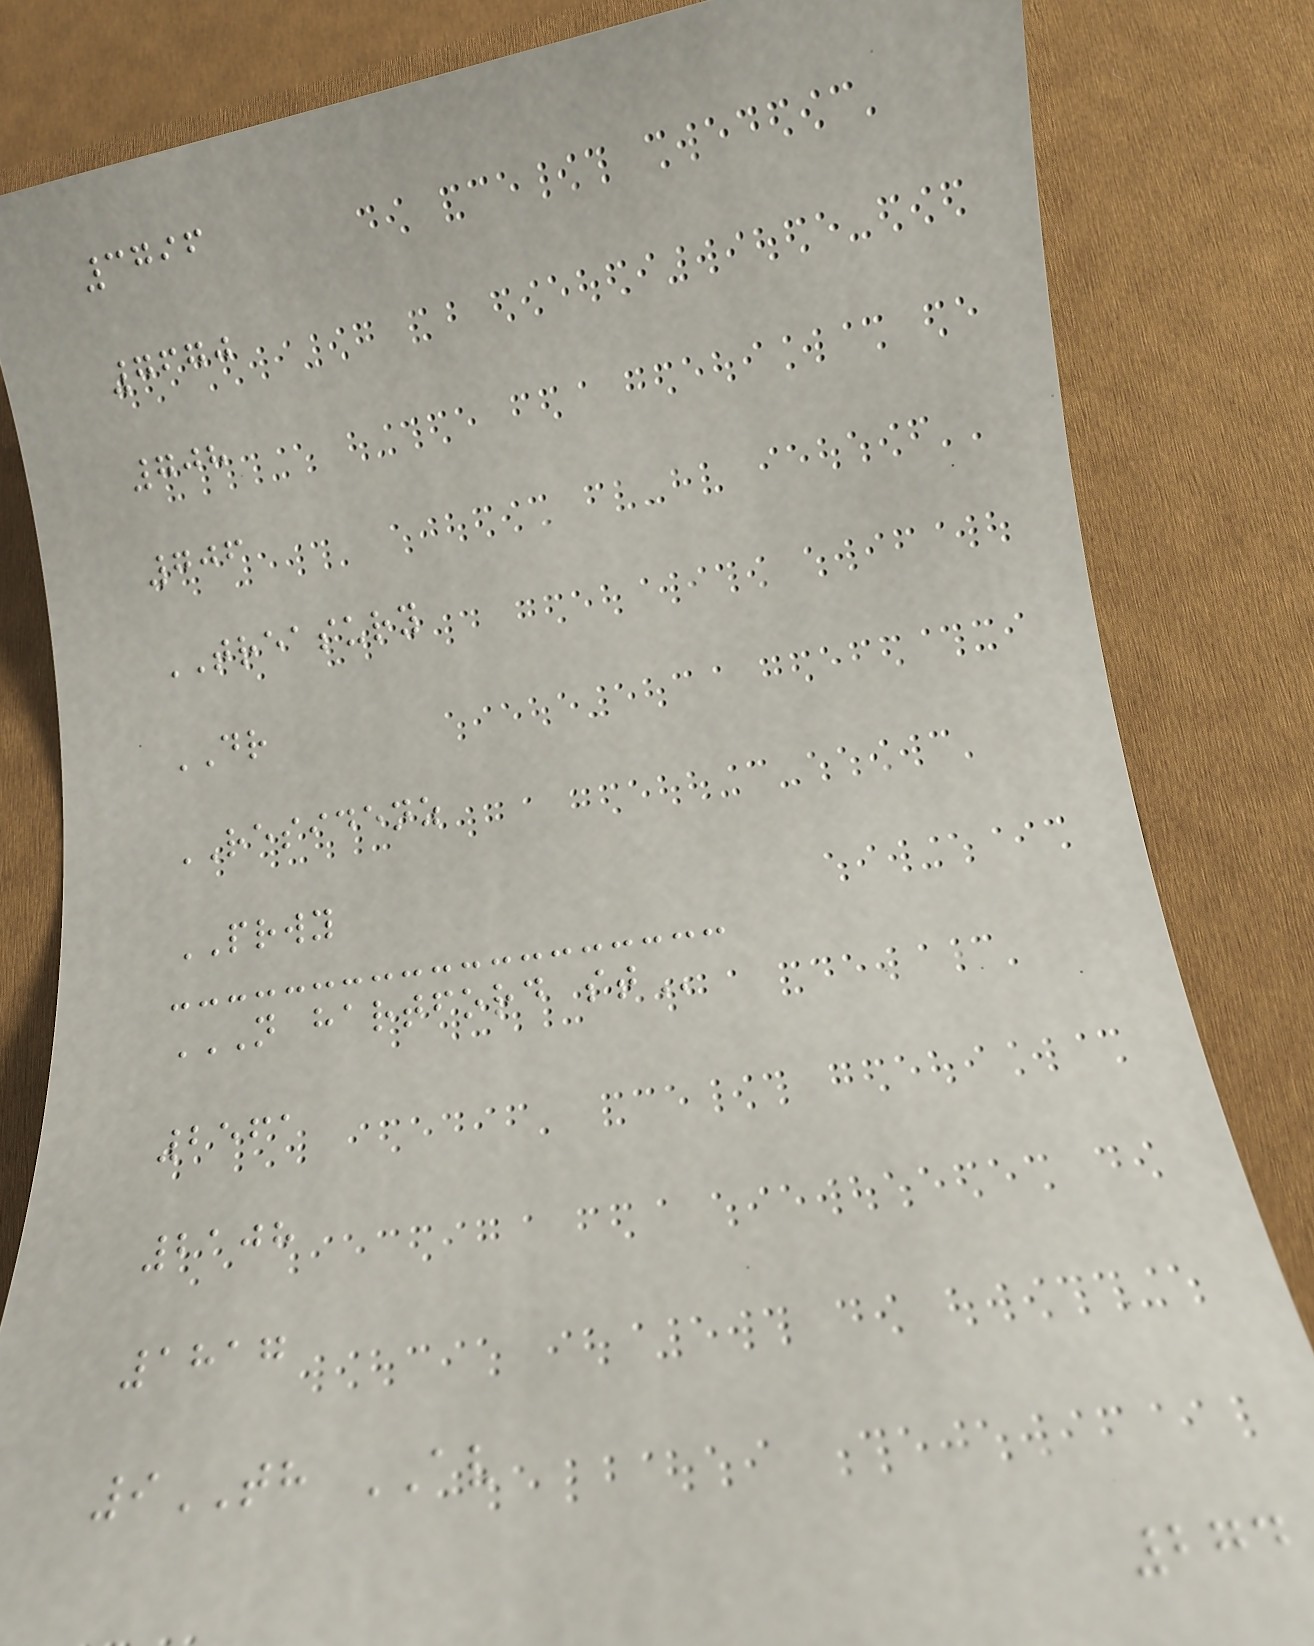3796
7670
708
706
TREASURY
DR
RESIDENZ
PRWY
N HARTFORD ST
2561
2108
1817
9TH AV
274
